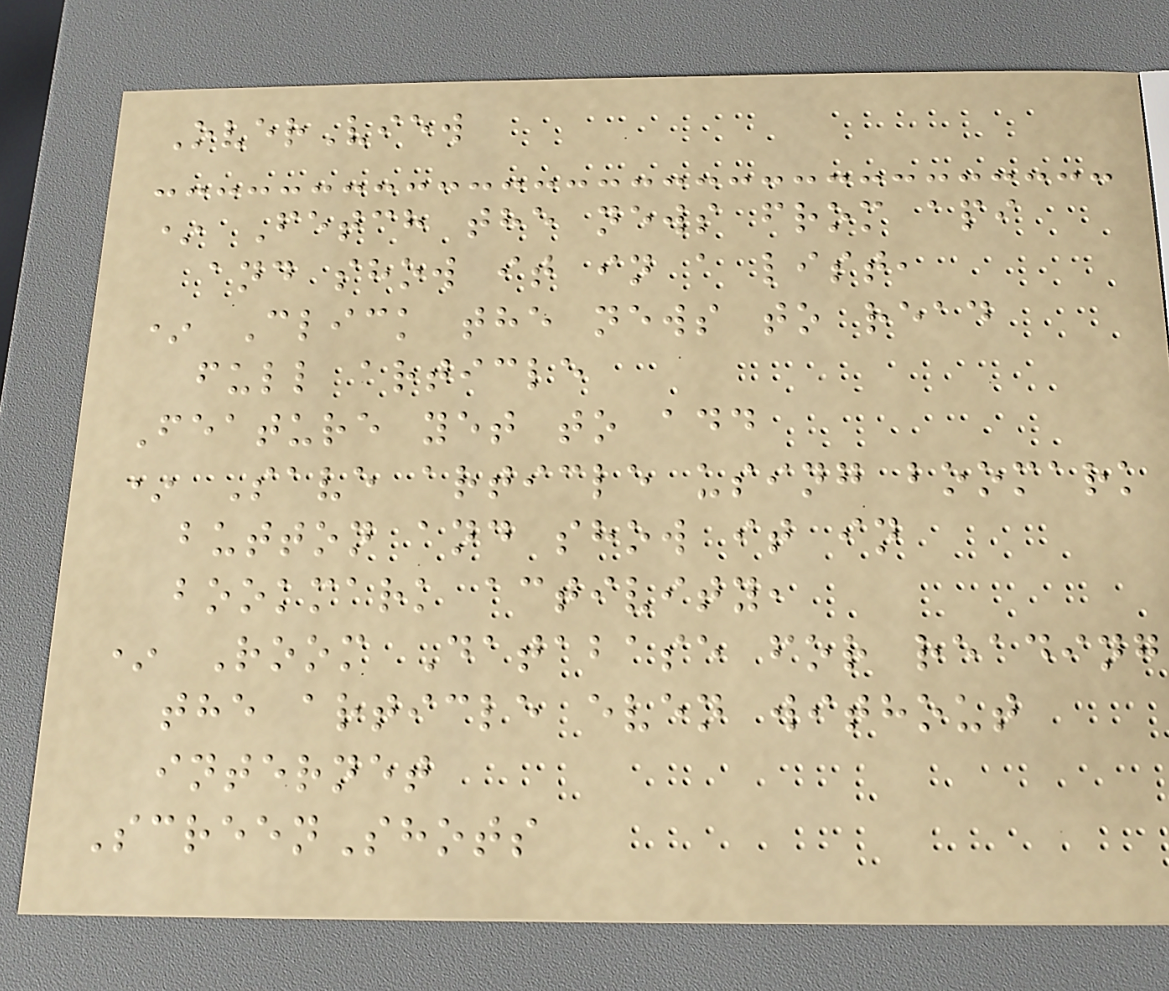OverView
* Fetch the news from api
and show it in a list,
* Click the news to read
full article
Feature yet to add
* Save article using boomark
button and show it in
bookmark activity,
* Room Database for reading
the article even without
internet
ScreenShots
